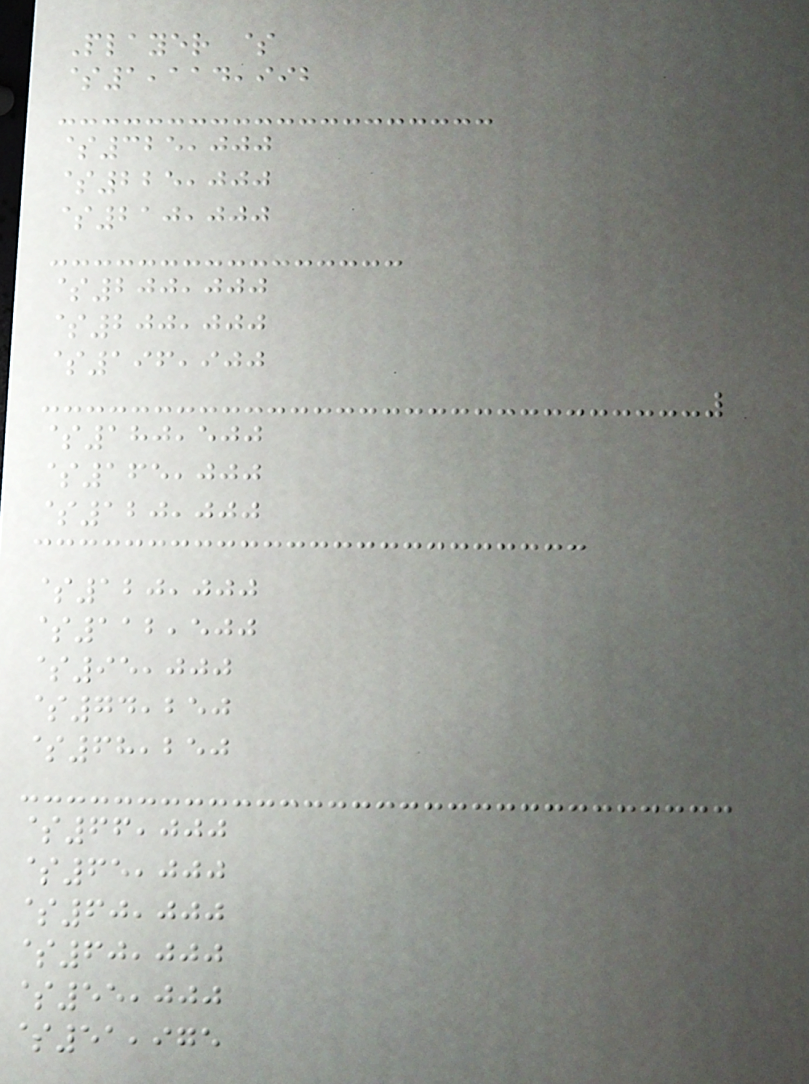Player $
$1,114,992
$325,000
$225,000
$210,000
$200,000
$200,000
$196,900
$180,500
$165,000
$120,000
$120,000
$112,500
$95,000
$74,250
$68,250
$66,000
$65,000
$60,000
$60,000
$55,000
$51,975
